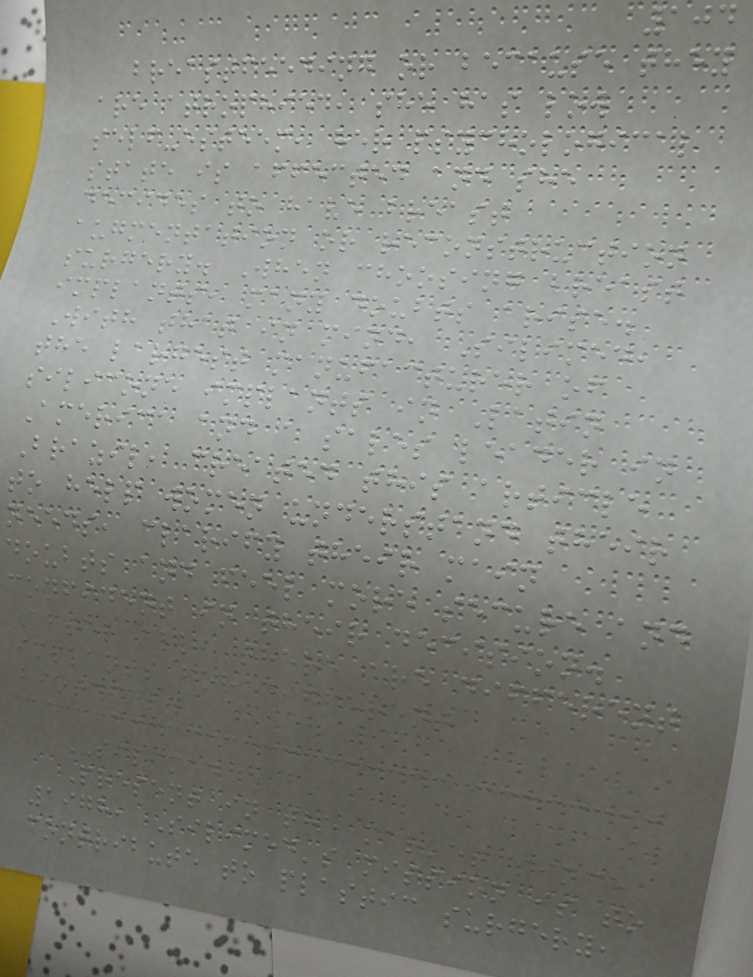104
breastfeeding or because they
are atrophied, she has low
self-esteem, her psychological
state is affected and she
decides to have breast
augmentation or reconstruction
surgery. When choosing breast
implants, many doubts arise.
With that in mind, Silimed,
the largest manufacturer of
silicone implants in Latin
America and a sales leader in
Brazil, created this article
to help women understand their
needs, clarify their main
doubts and feel more secure and
confident in their decision.
After all, there are different
implants for different
biotypes.
SILIMED
Present in the market since
1978, Silimed's mission is to
contribute to plastic surgery,
